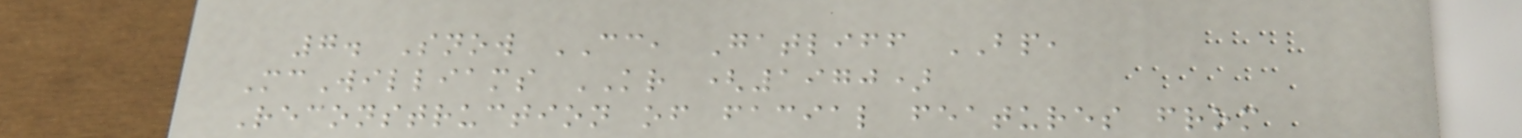7. Snow CC, Gatliff BP,
McWilliams KR (1970)
Reconstruction of facial features from
